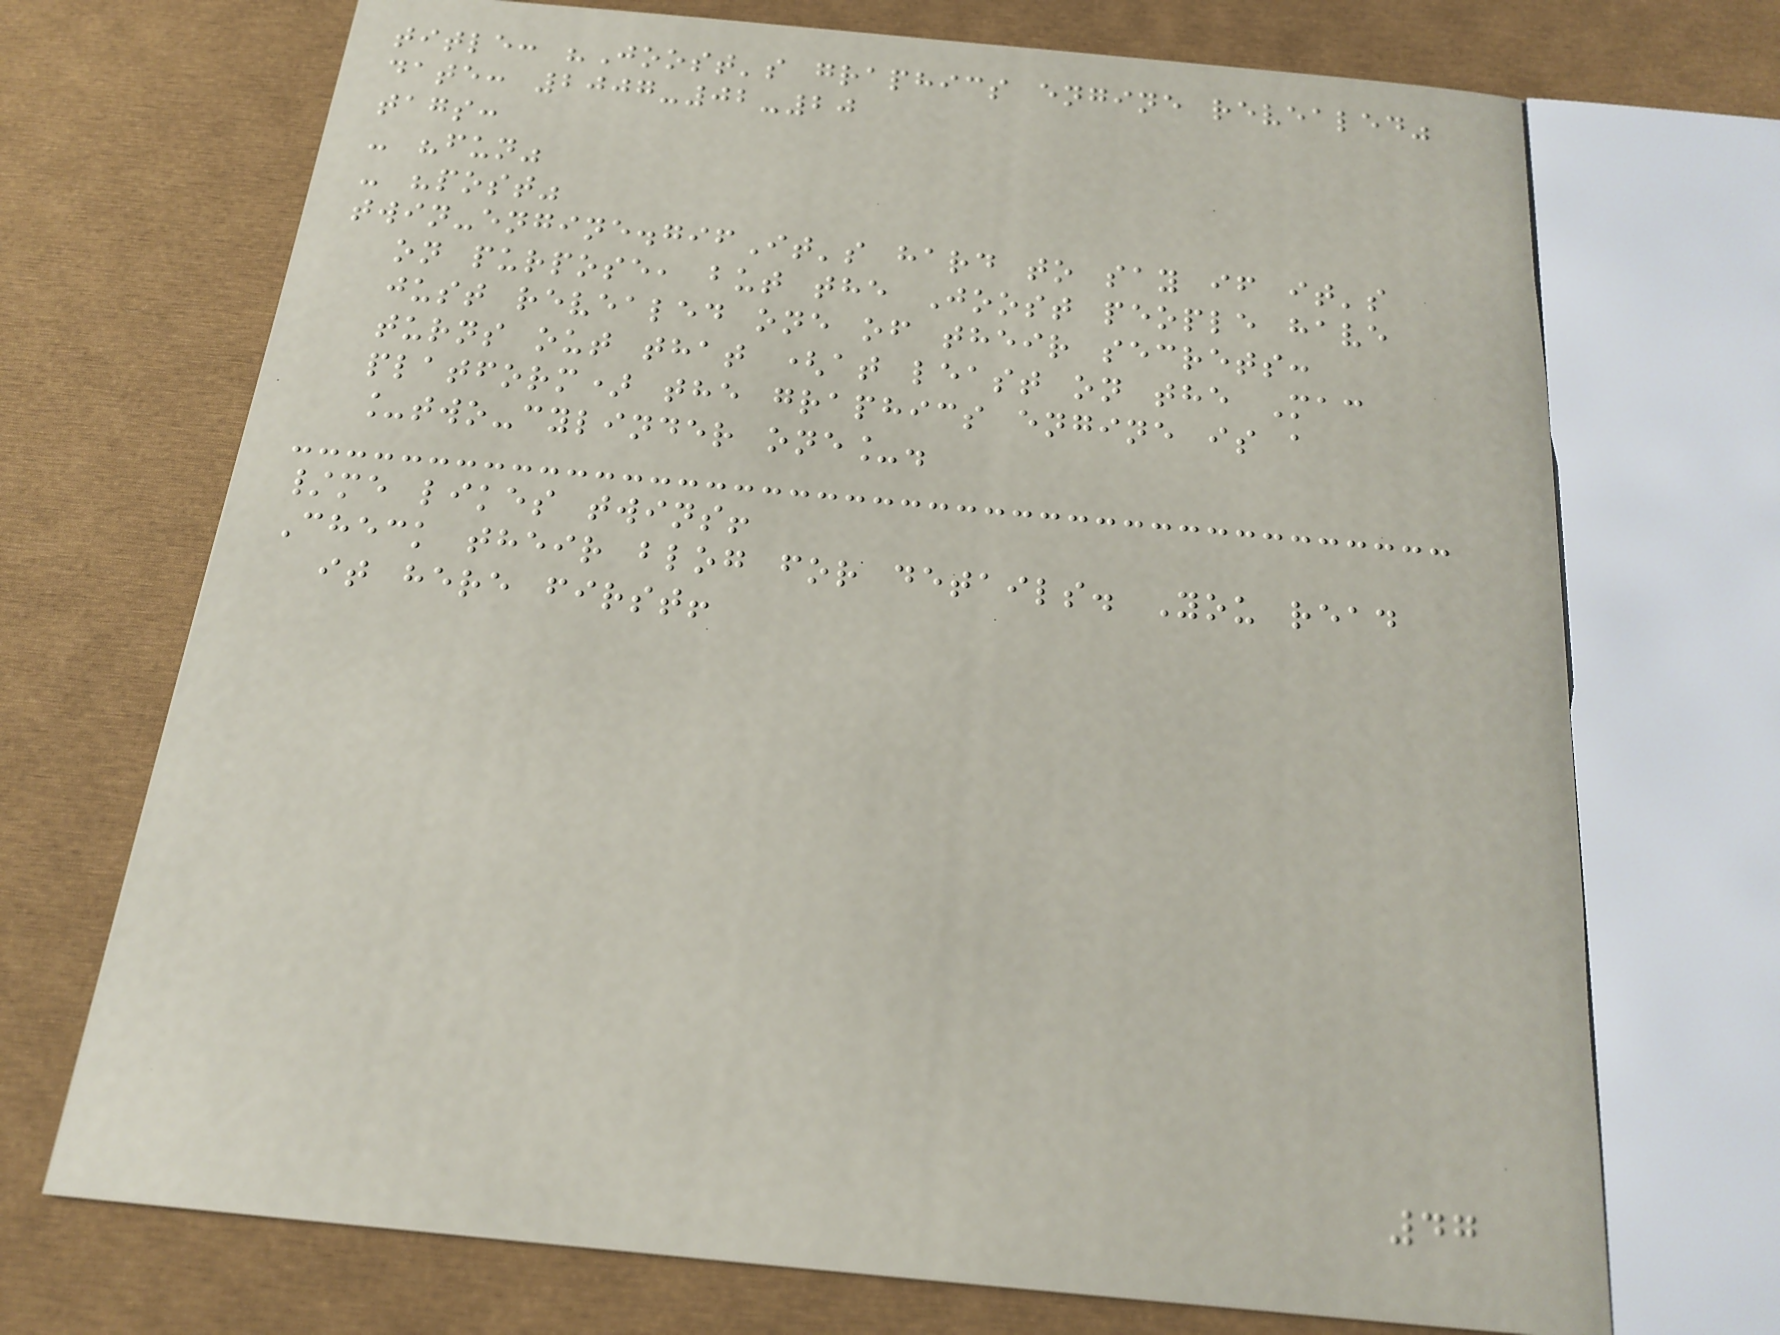title: "Joost's graphics engine revealed"
date: 2007-02-20
tags:
- "fun"
- "post"
twin-engine.gifIt's hard to say if it's
on purpose, but the Joost people have
just revealed one of their secrets:
turns out that (at least on the Mac
platform) the graphics engine is a
_two-cylinder one_.
/me likes twins!
Check their blog for details. You read
it here first!
47
